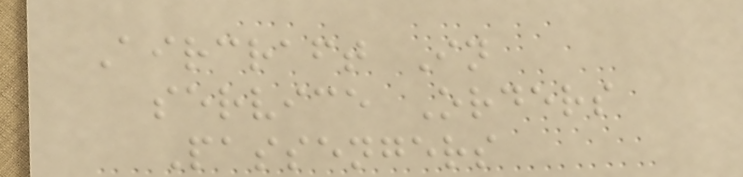Aircraft In
service Orders
Passengers
